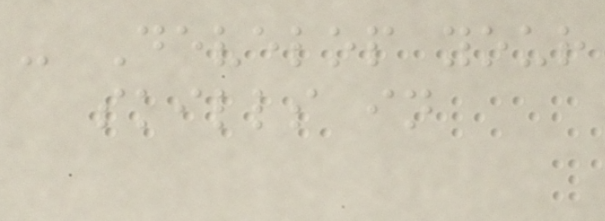- Develop your
skills in
